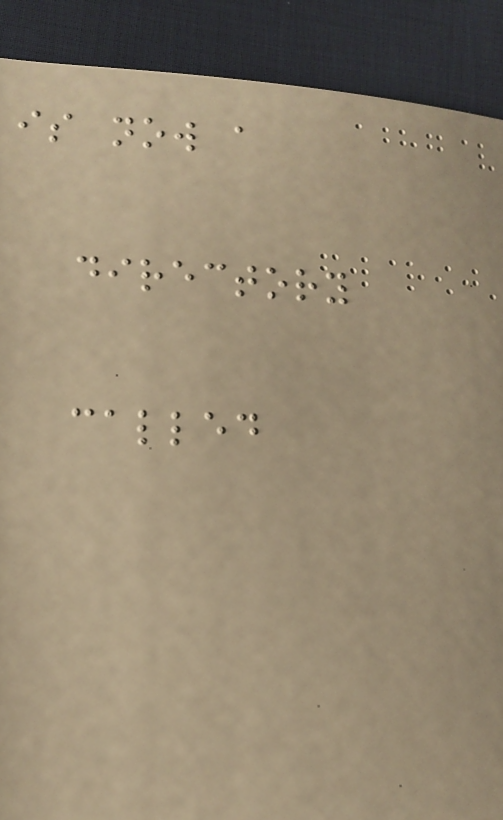is now a
directory
called
